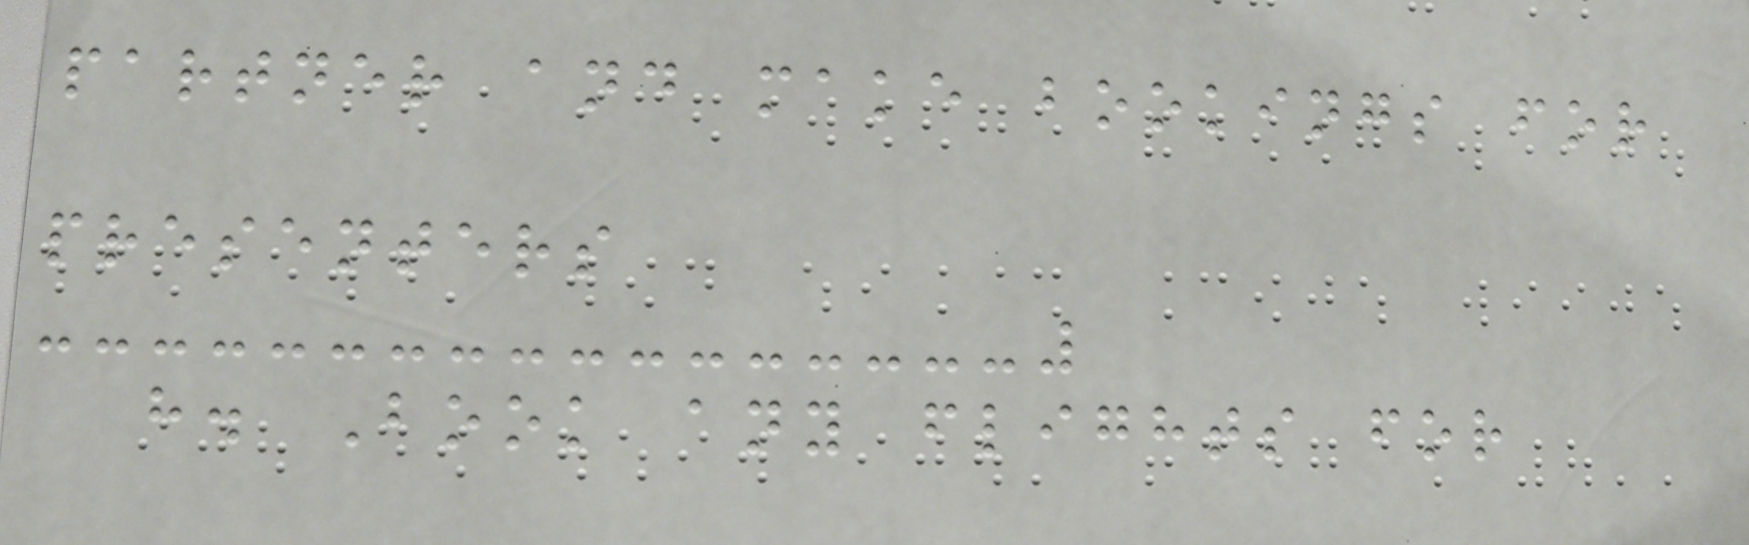partner and make bookings for
presenters
h. Book any flights for
